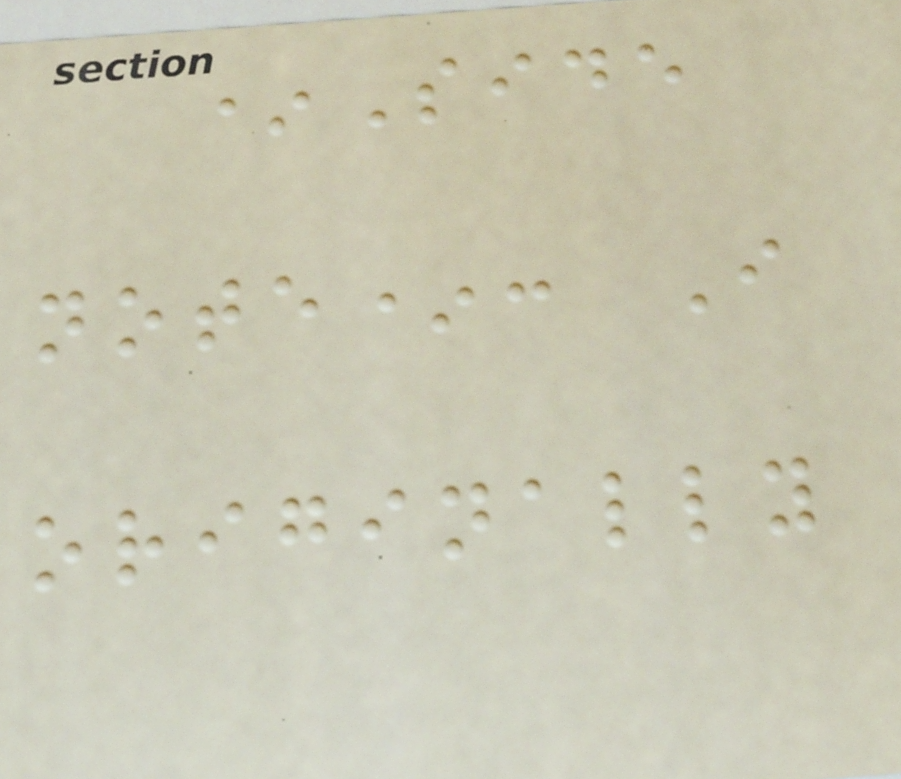*Side
note*: I
originally
